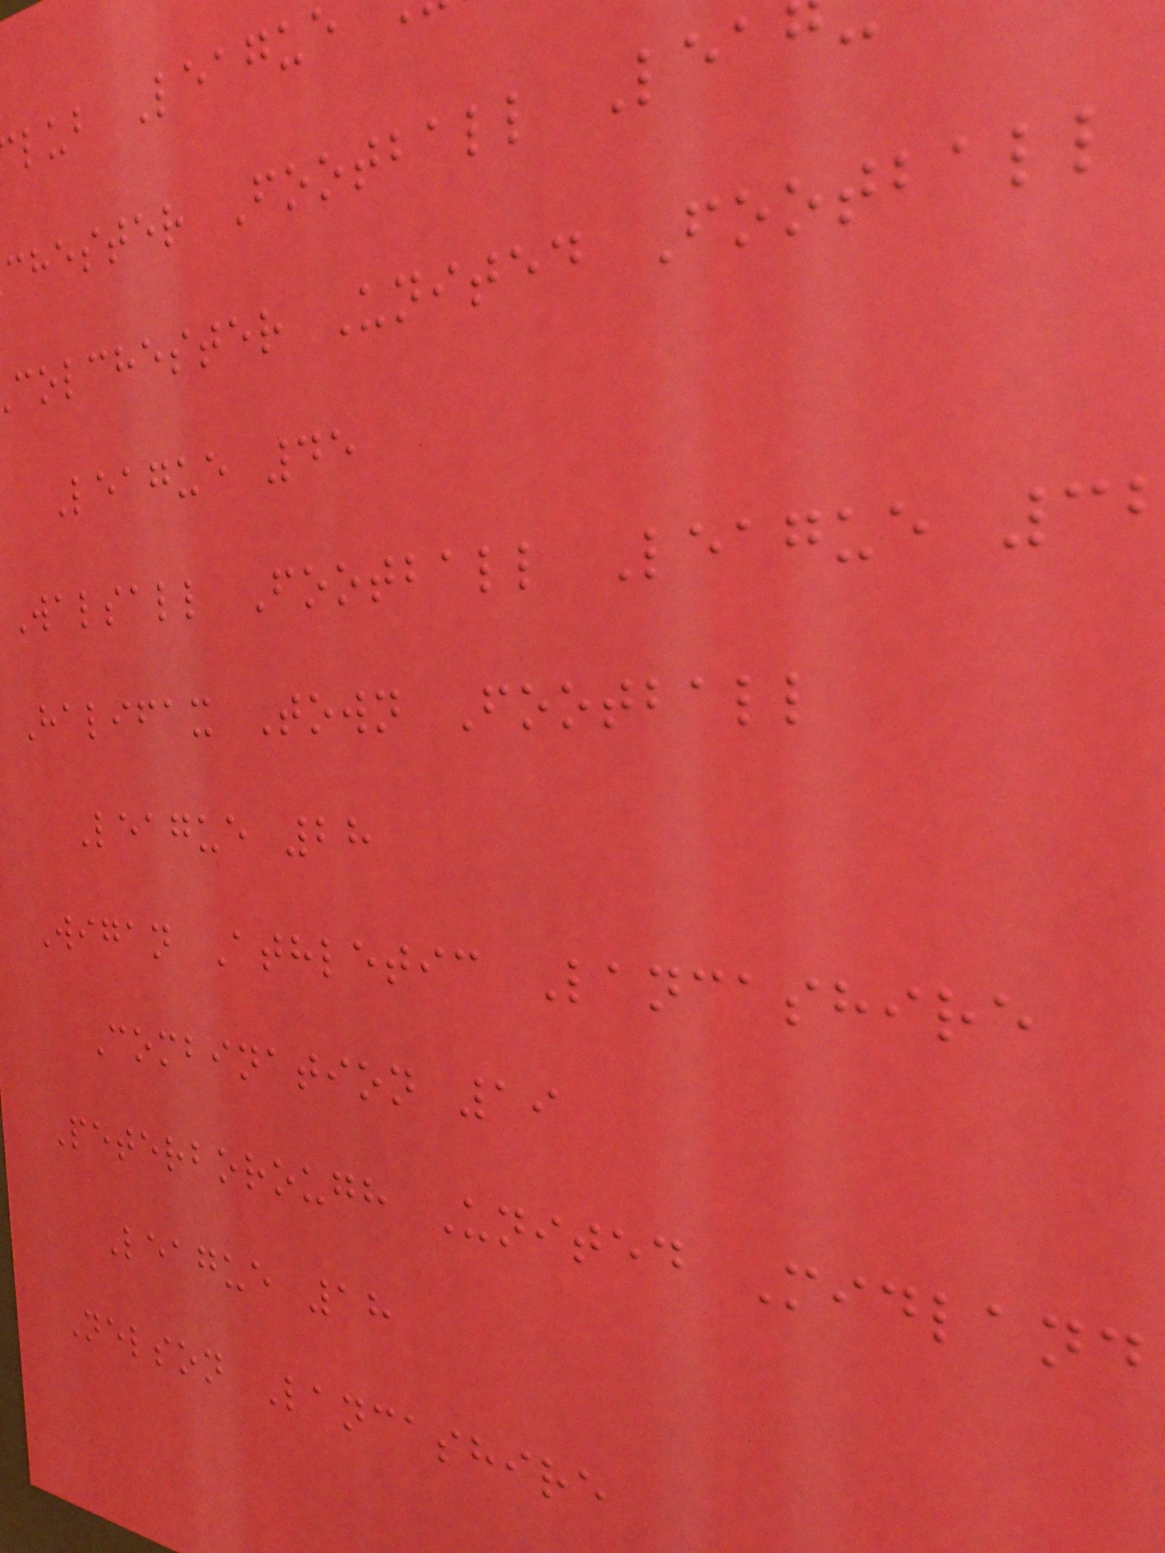lub League
chester Football Lea
colchester United Football
League 45
Walsall Football League 3
Halifax Town Football
League 28
Wigan Athletic Lancashire
Combination 19
Peterborough United Midland
League 18
Nelson Lancashire
